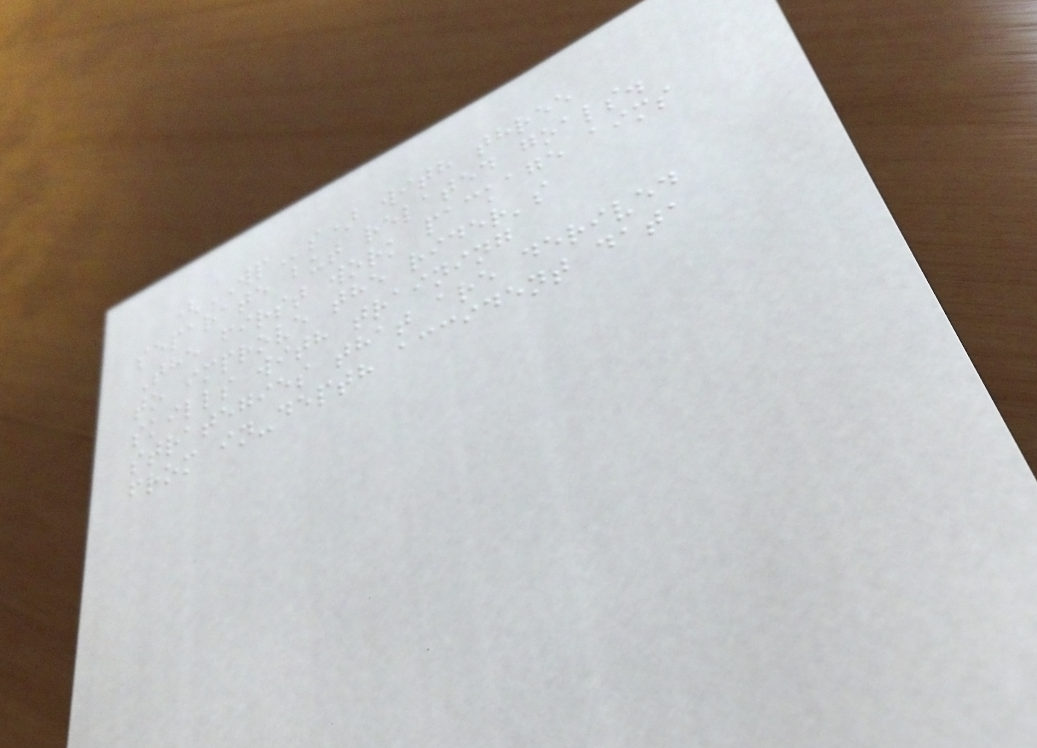(WPs) with three
separate but related goals.
The first work package aims
to improve the rider's
skills with training
strategies that are derived
from in-depth accident data
